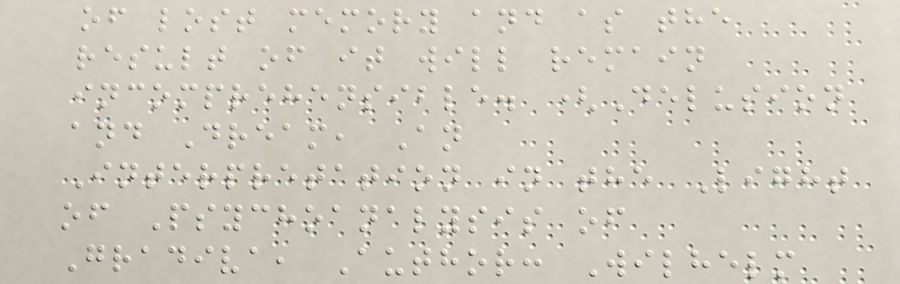of lost memory and as the
result of it will remain
incomprehensible. (Delusion
and Dream, An
Interpretation in the Light
of Psychoanalysis of
Gradiva, Author: Wilhelm
